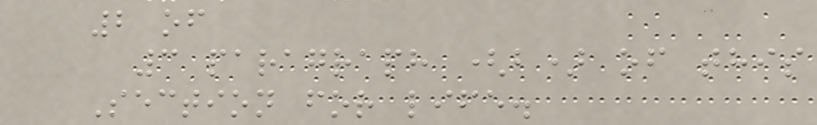2 of
3 paragraph (b) of this
Section for life.
